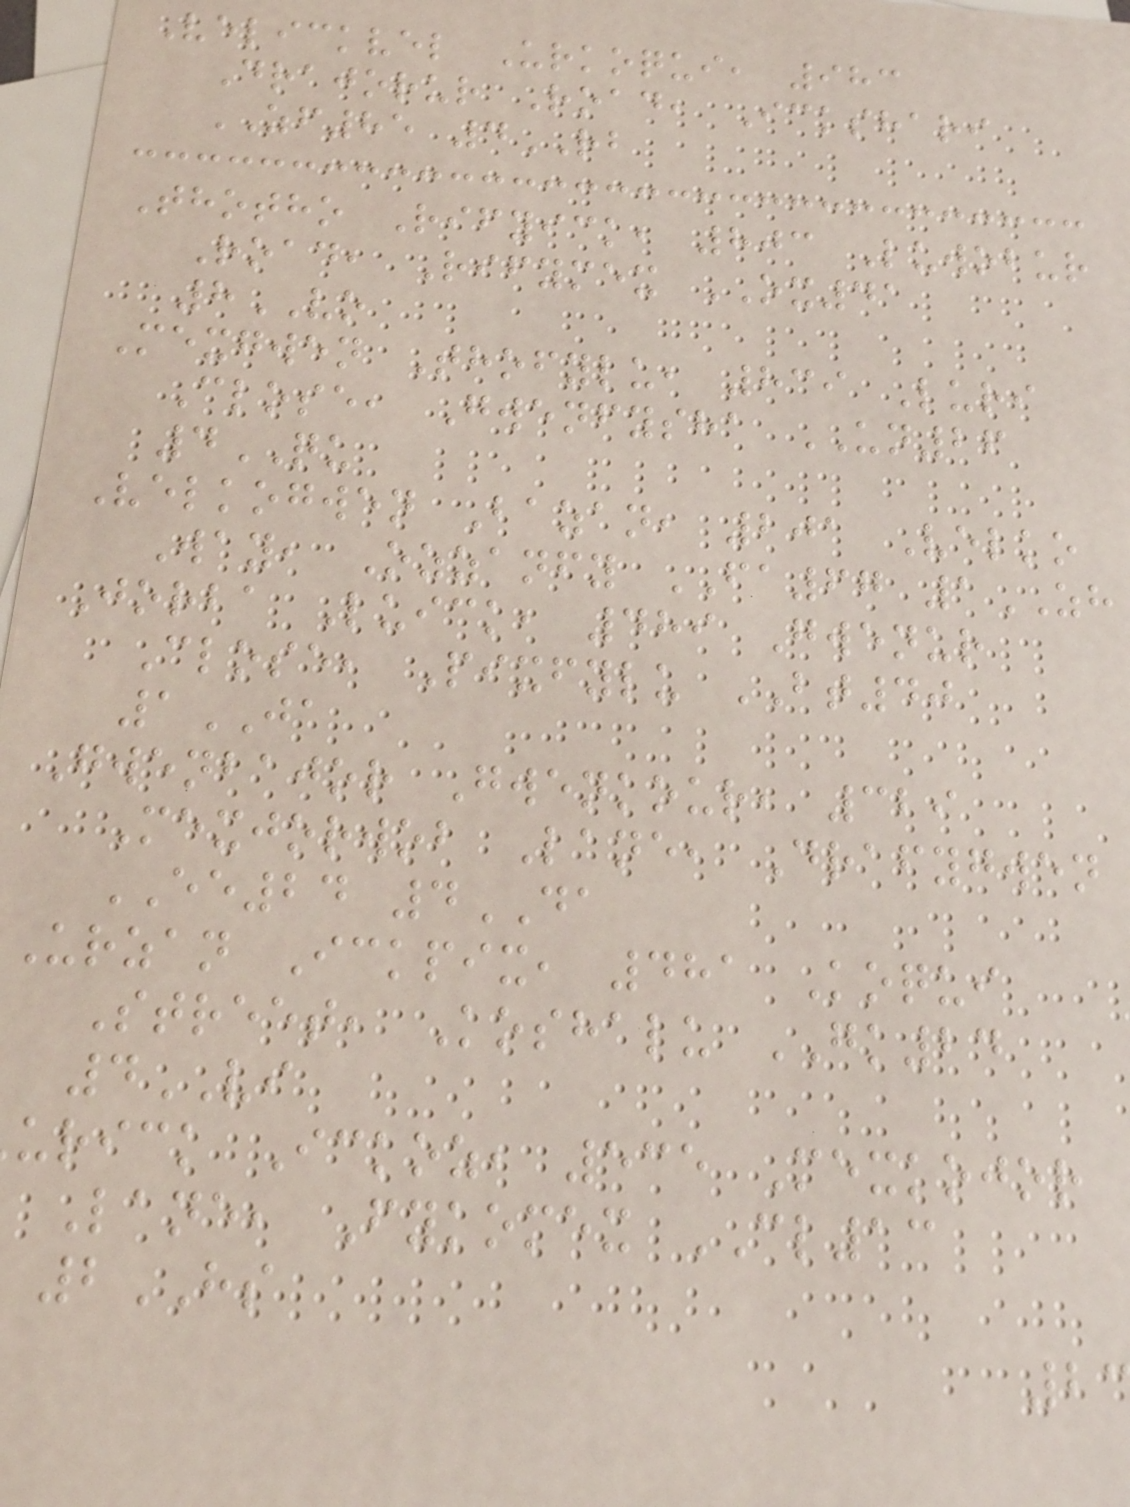Velickvel Urkoqui, 983
Drajorur Road, Ickshari
ZF85 4RB
Thotho Rifyick, 803 Luwobur
Road, Rifymex OX41
8VO
Mexgwen Thofylu, 839 Luri
Close, Gwenfysha UN26
4QU
Velkogwen Bazan, 201 Velko
Way, Ozzanfy FA67 1ZH
Jorba Luick, 489 Gwenur
Close, Pixfylu BT40
1JA
Gwenbajor Gwenkour, 329
Mexjorwob Lane, Drafygwen
EE24 4DA
Urzan Ickpix, 481 Koqui
Street, Koshalu GK24
4VI
urick Ickoz, 535 Mexkojor
Lane, Fykomex CL13
2HS
